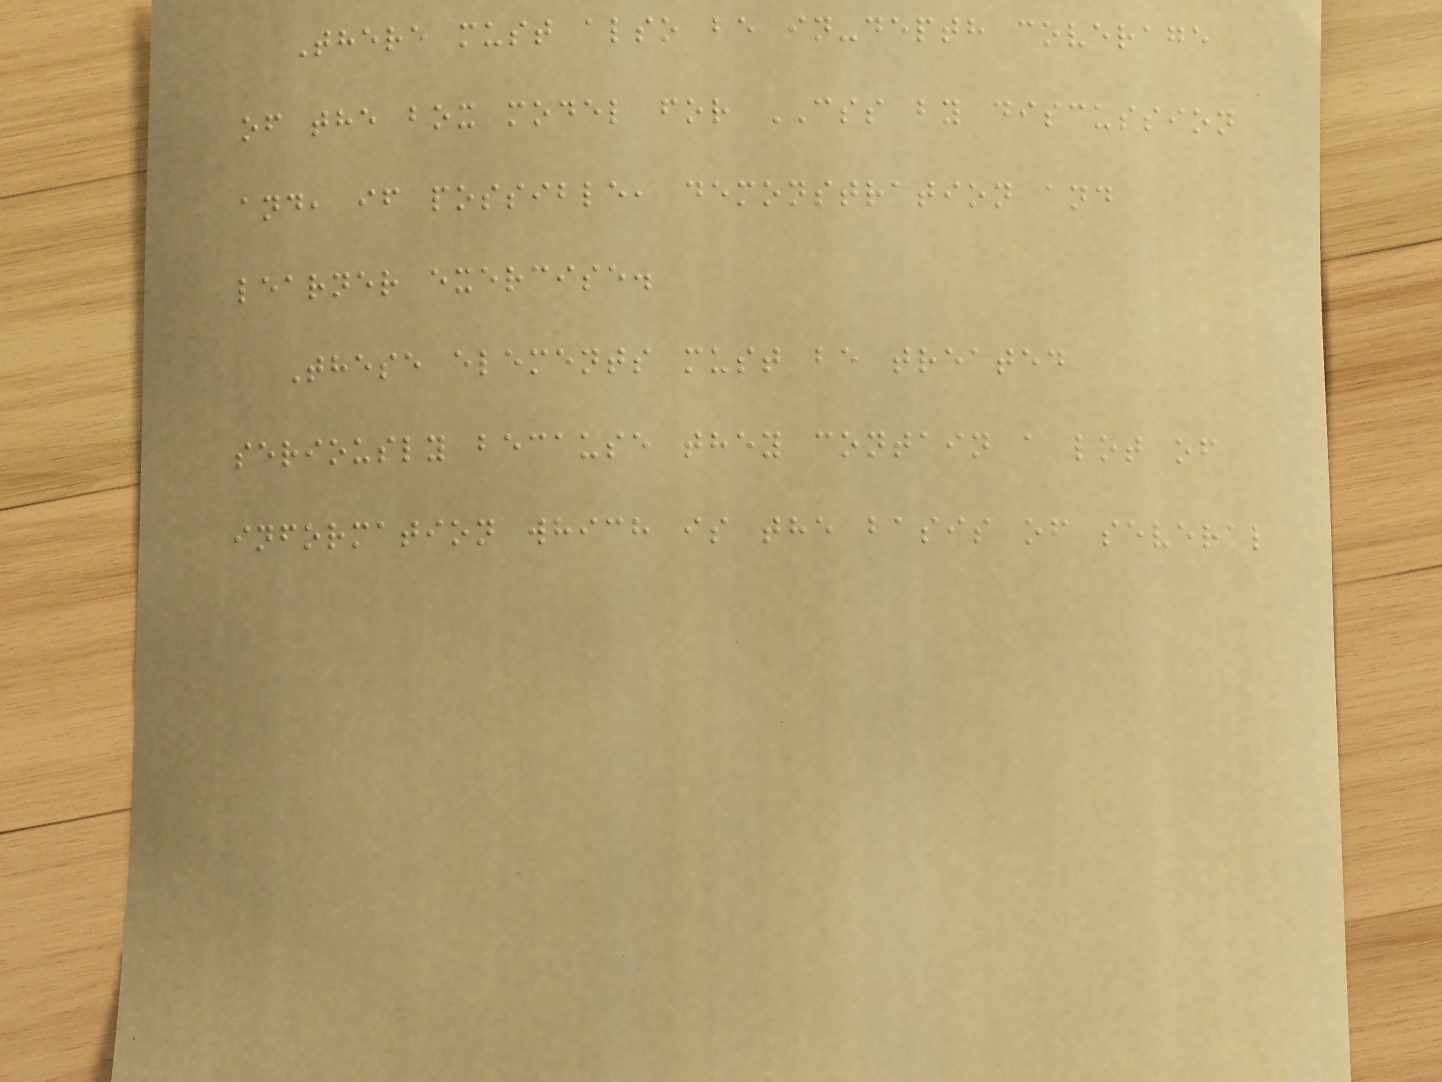There must also be in-depth coverage
of the box model for CSS by discussion
and, if possible, demonstration and
learner exercise.
These elements must be treated
seriously because they contain a lot of
information which is the basis of several
